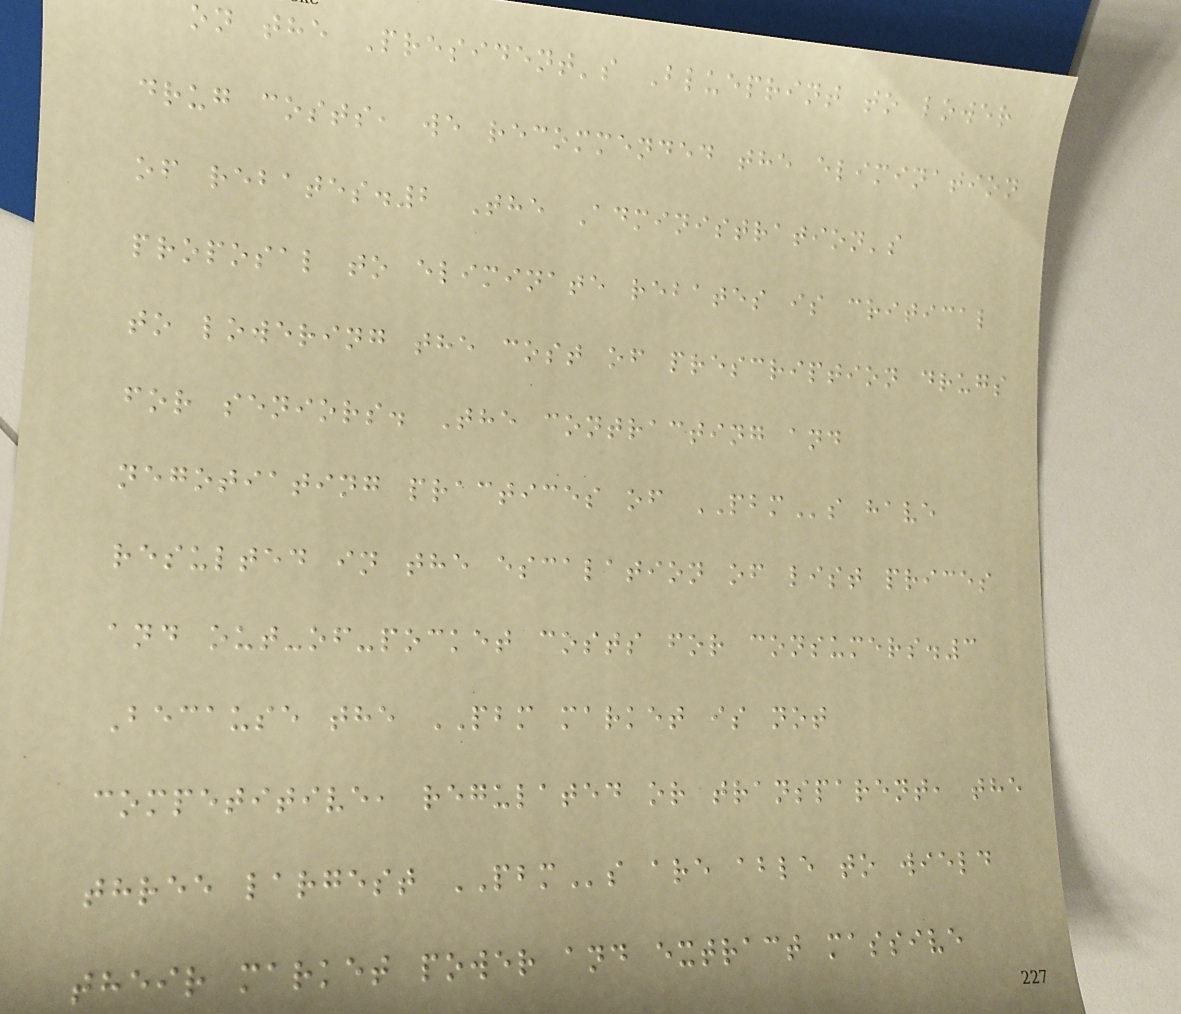on the President's Blueprint to lower
drug costs, we recommended the elimination
of rebates.2 The Administration's
proposal to eliminate rebates is critical
to lowering the cost of prescription drugs
for seniors. The contracting and
negotiating practices of PBMs have
resulted in the escalation of list prices
and out-of-pocket costs for consumers.3
Because the PBM market is not
competitive, regulated or transparent, the
three largest PBMs are able to wield
their market power and extract massive
